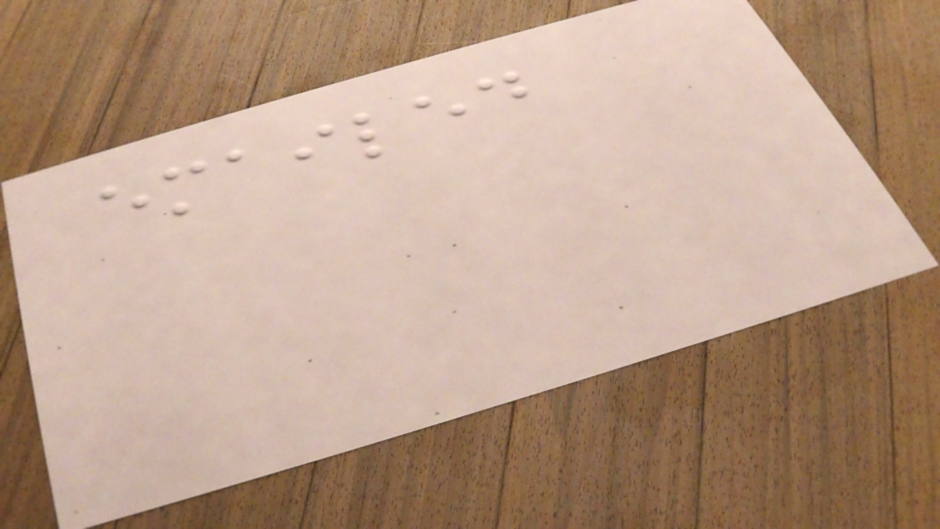emailed
